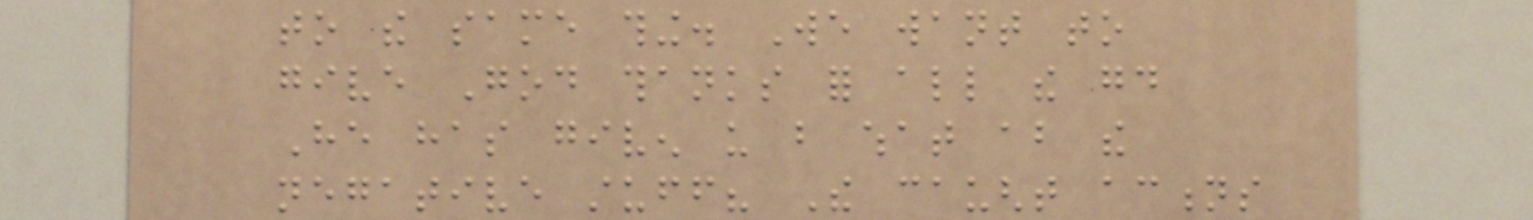to the same thing. We want to
give God thanks for all the good
He has given us but what about the
negative stuff? The caught actions
